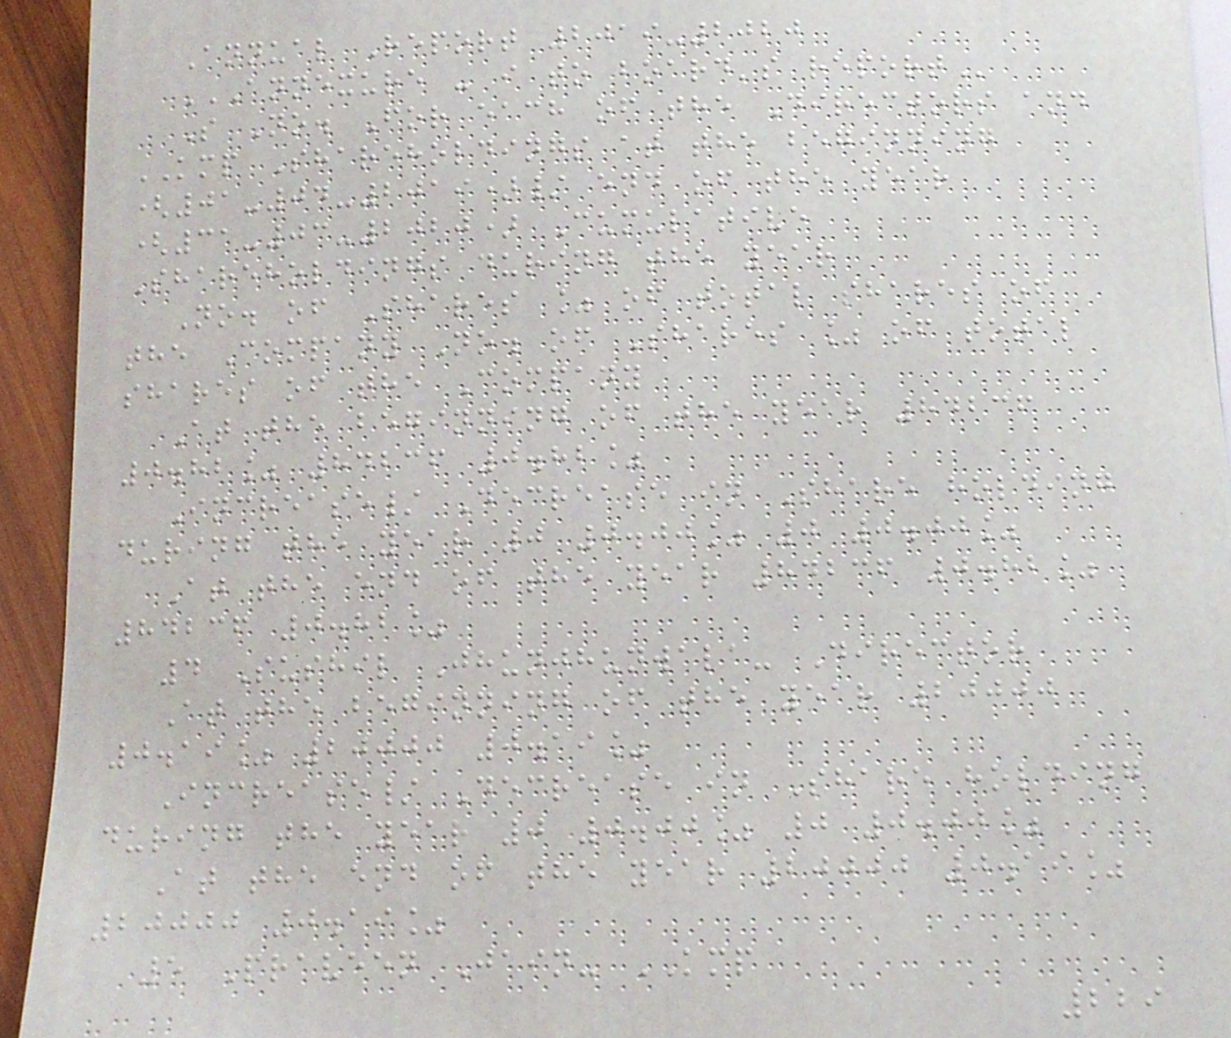Annual Report 2019-2020
ANNEXURE - I TO BOARD'S REPORT
S No. For each of the Directors and
KMP Shareholdings at the beginning
(01-04-2019)/ end of the year
(31-03-2020) Cumulative
Shareholdings during the year
No. of Shares % of total shares of
the Company No. of Shares % of total
shares of the Company
At the beginning of the year 84236
0.82% 84236 0.82%
Increase/ Decrease in Share holding
during the year 0 0.00% 0 0.00%
At the end of the year 84236 0.82%
84236 0.82%
4 Sushil Jhunjhunwala- Director
At the beginning of the year 20000
0.19% 20000 0.19%
Increase/ Decrease in Share holding
during the year 0 0.00% 0 0.00%
At the end of the year 20000 0.19%
20000 0.19%
5 Praveen Jain- KMP
229
